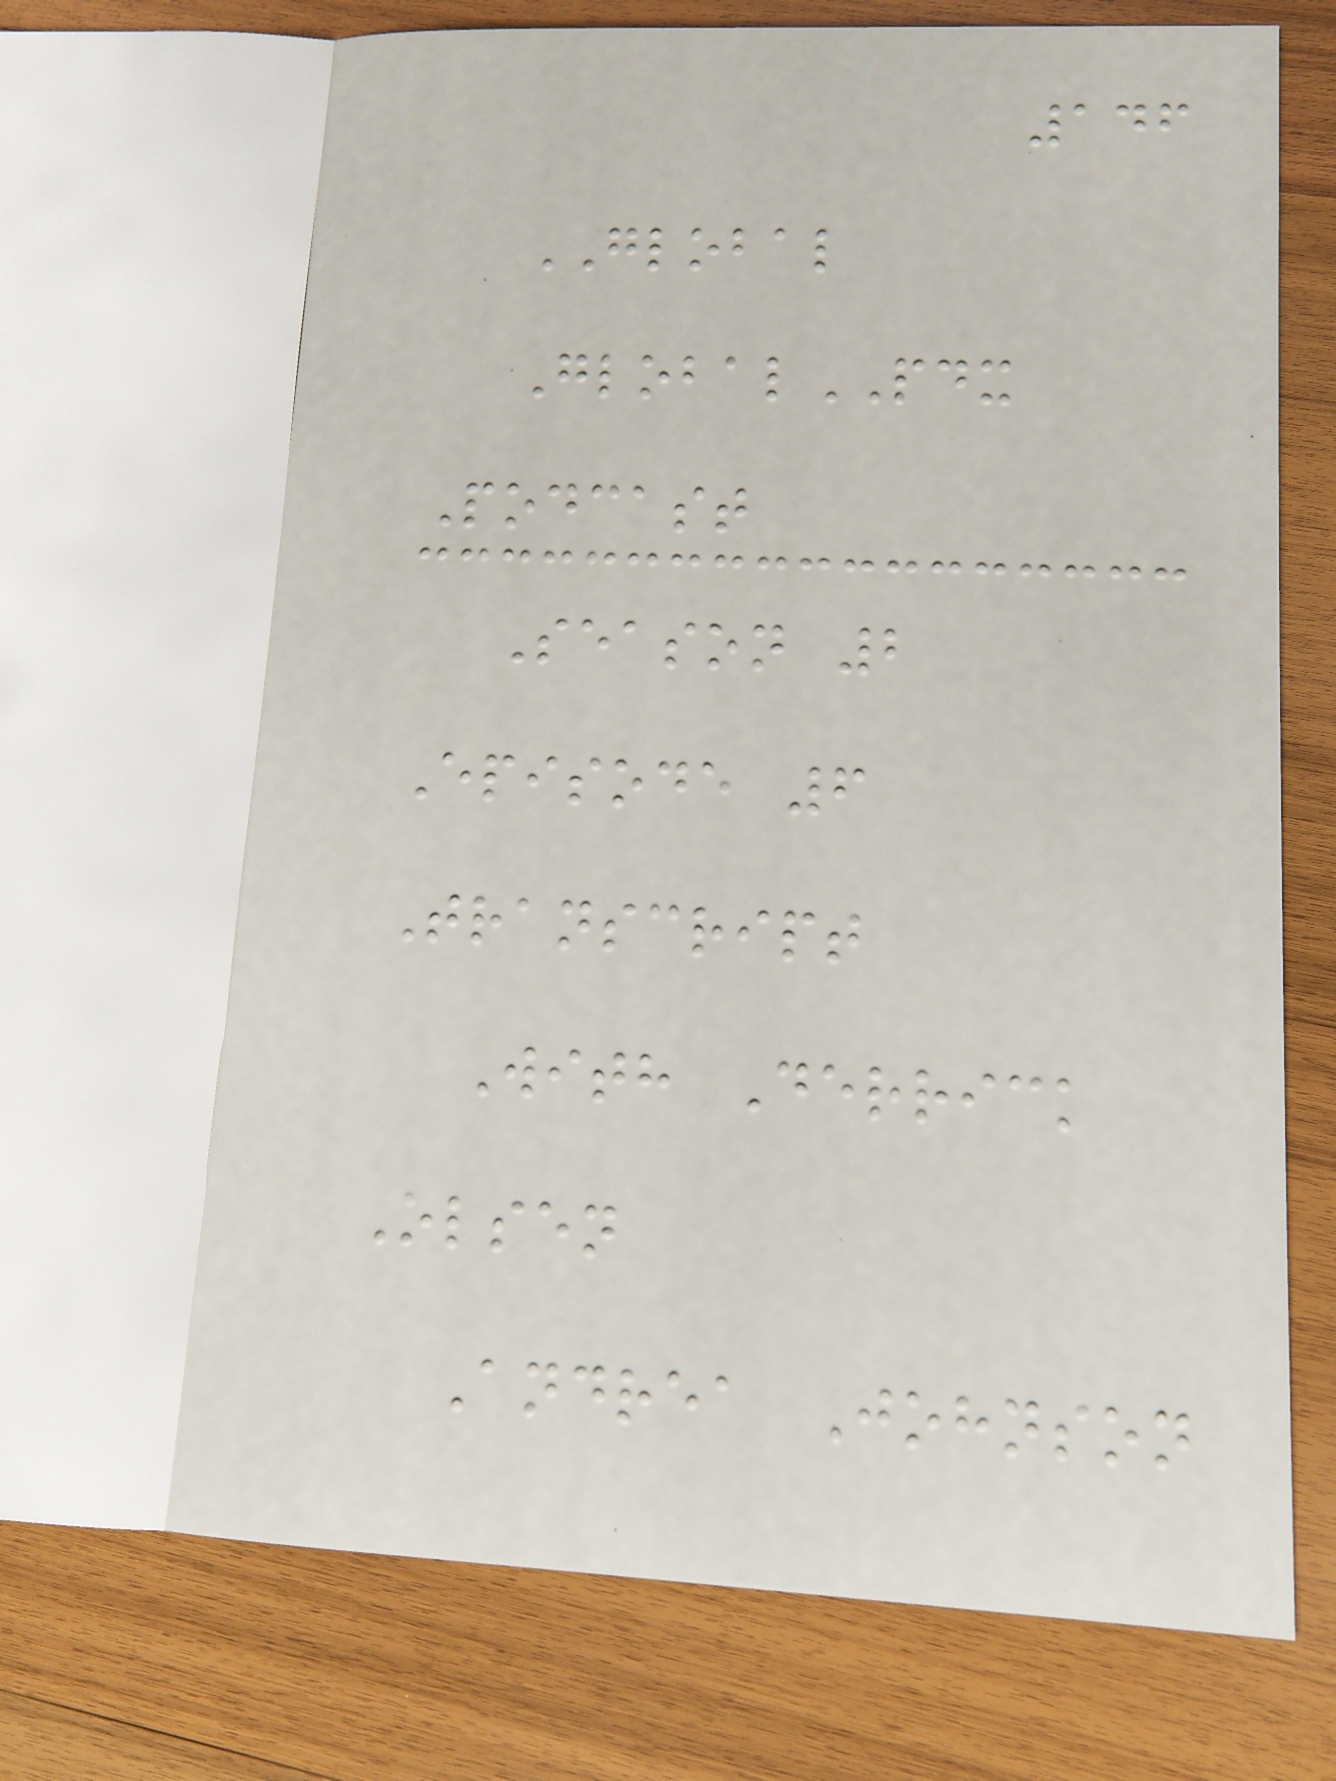146
GLOBAL
GlobalPDX
Podcast
Season 2
Episode 6
Transcript
With Derrick
Olsen
Andrea Johnson
